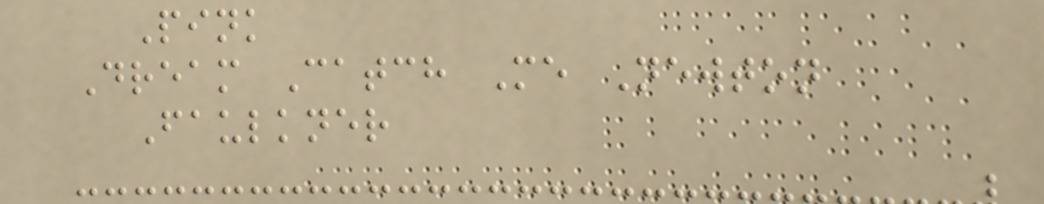Pink
Dream Catch Me Newton
Faulkner
